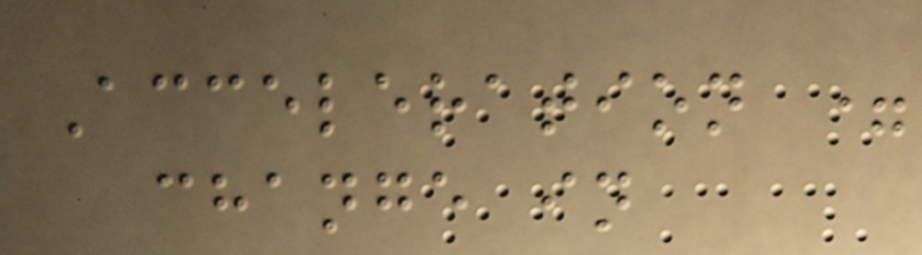Acceleration =
change in
